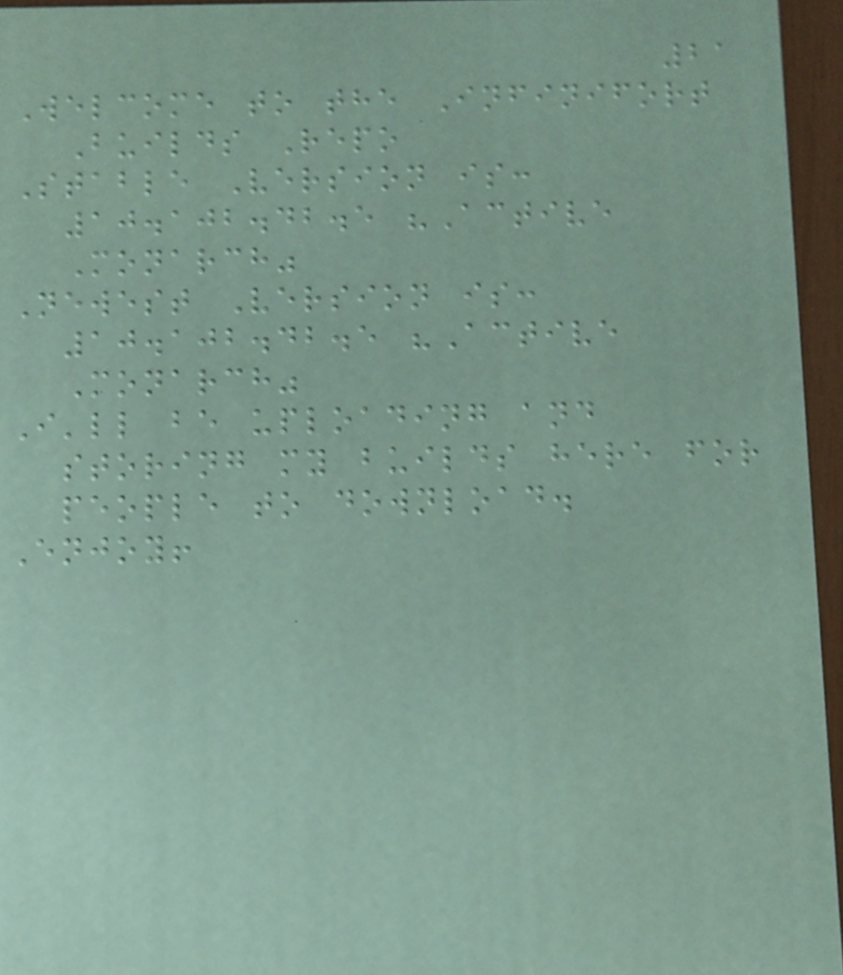21
Welcome to the Infinifort
Builds Repo
Stable Version is:
10.102.42.5 "Active
Monarch"
Newest Version is:
10.102.42.5 "Active
Monarch"
I'll be uploading and
storing my builds here for
people to download.
Enjoy!
